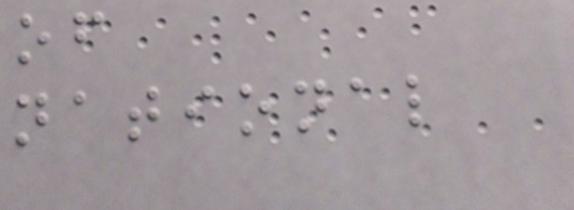of
national
